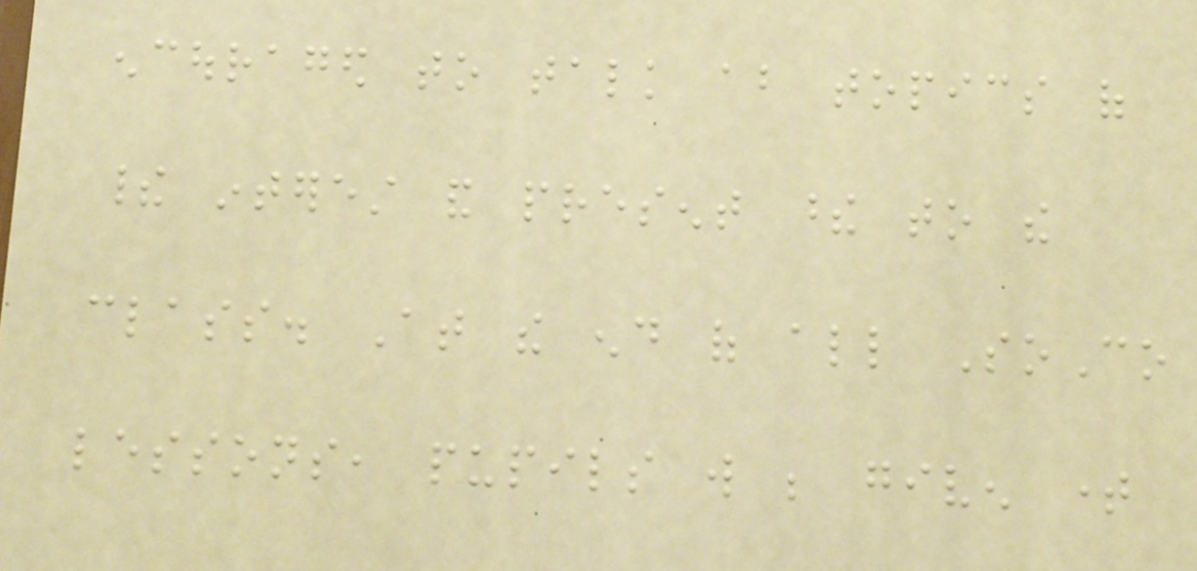encouraged to talk about topics of
their interest and present these to the
class. At the end of all SoCo
lessons, pupils will be given time
